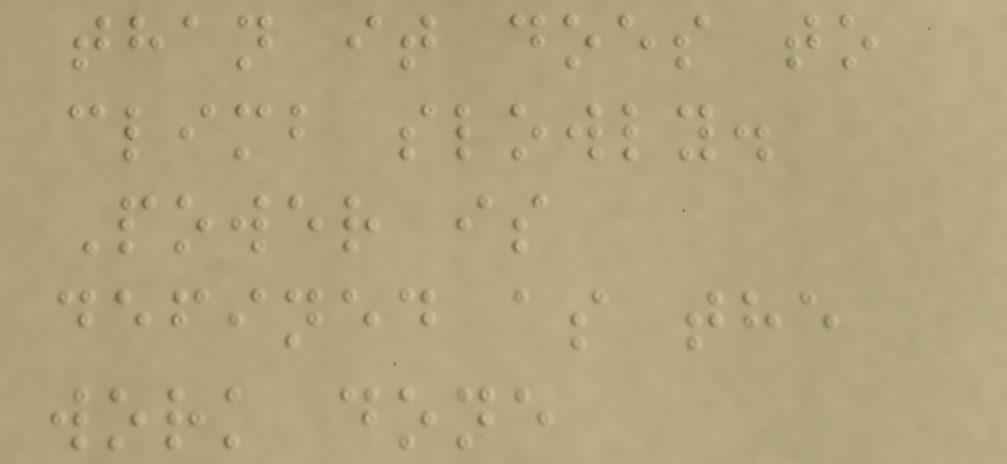than it does to
climb slowly.
Power is
defined as the
work done
